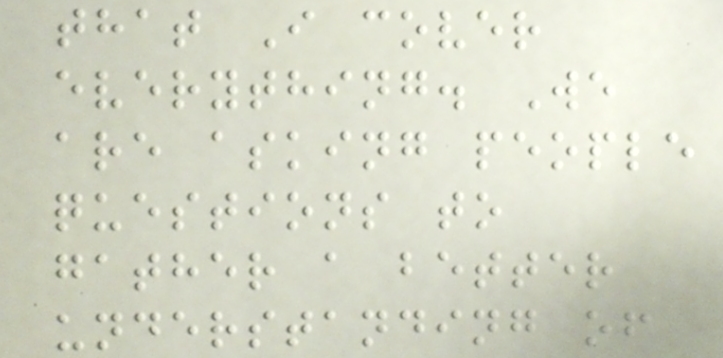that I cover
everything. We
are asking people
questions to
gather a better
understanding of
